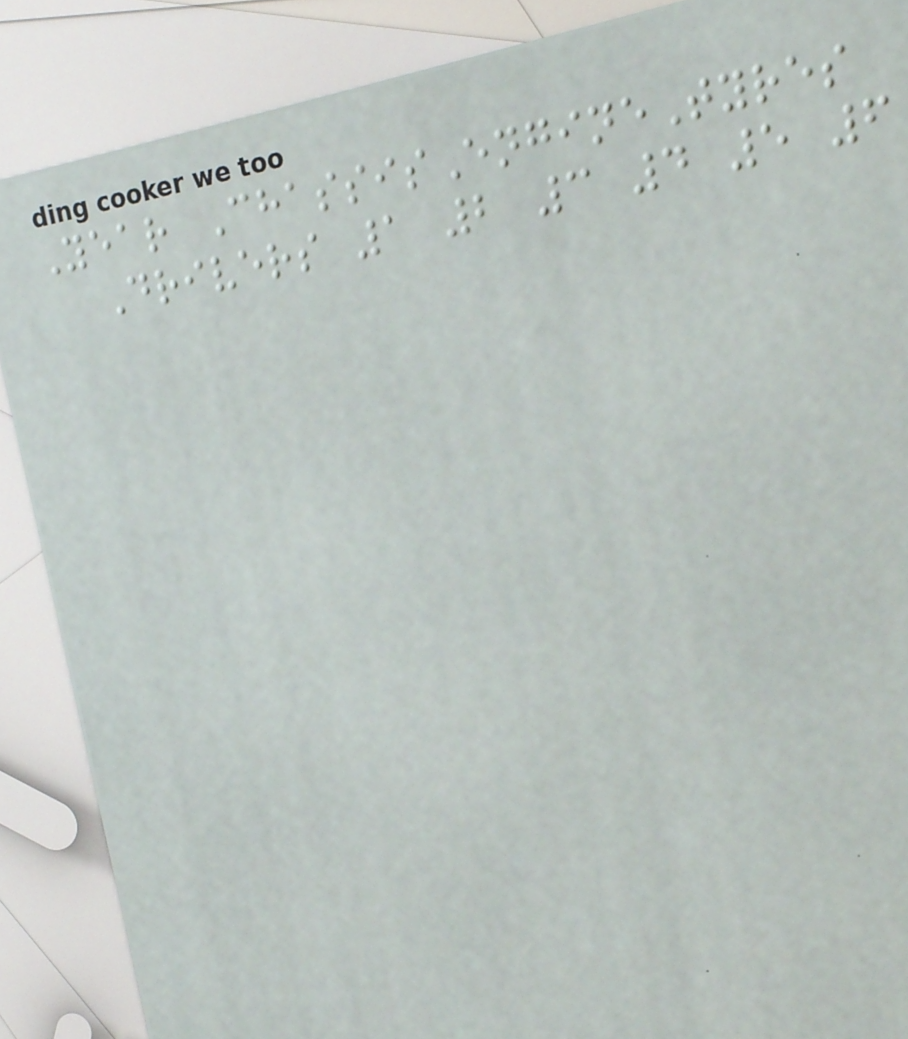Year ChassisEngineTyres
Drivers 1 2 3 4 5 6
